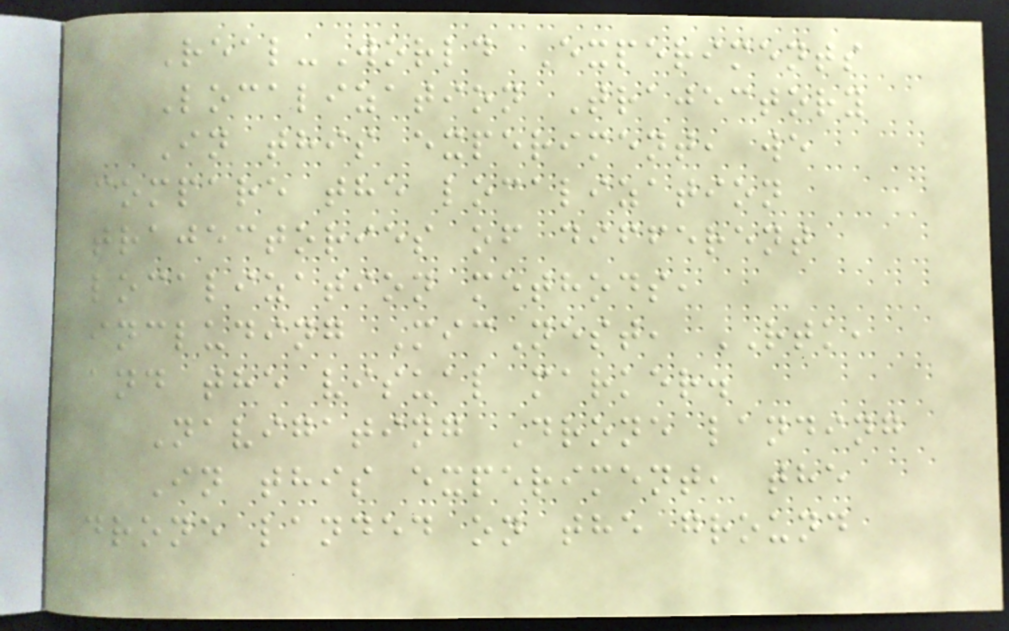Real-World Experiments
Localization Trajectory
In this experiment, we
compare the localization
trajectories of different
localization methods,
including MicNest, RTK,
and the visual marker.
Navigating Drone landing
In this experiment, the
drone landed on the ground
